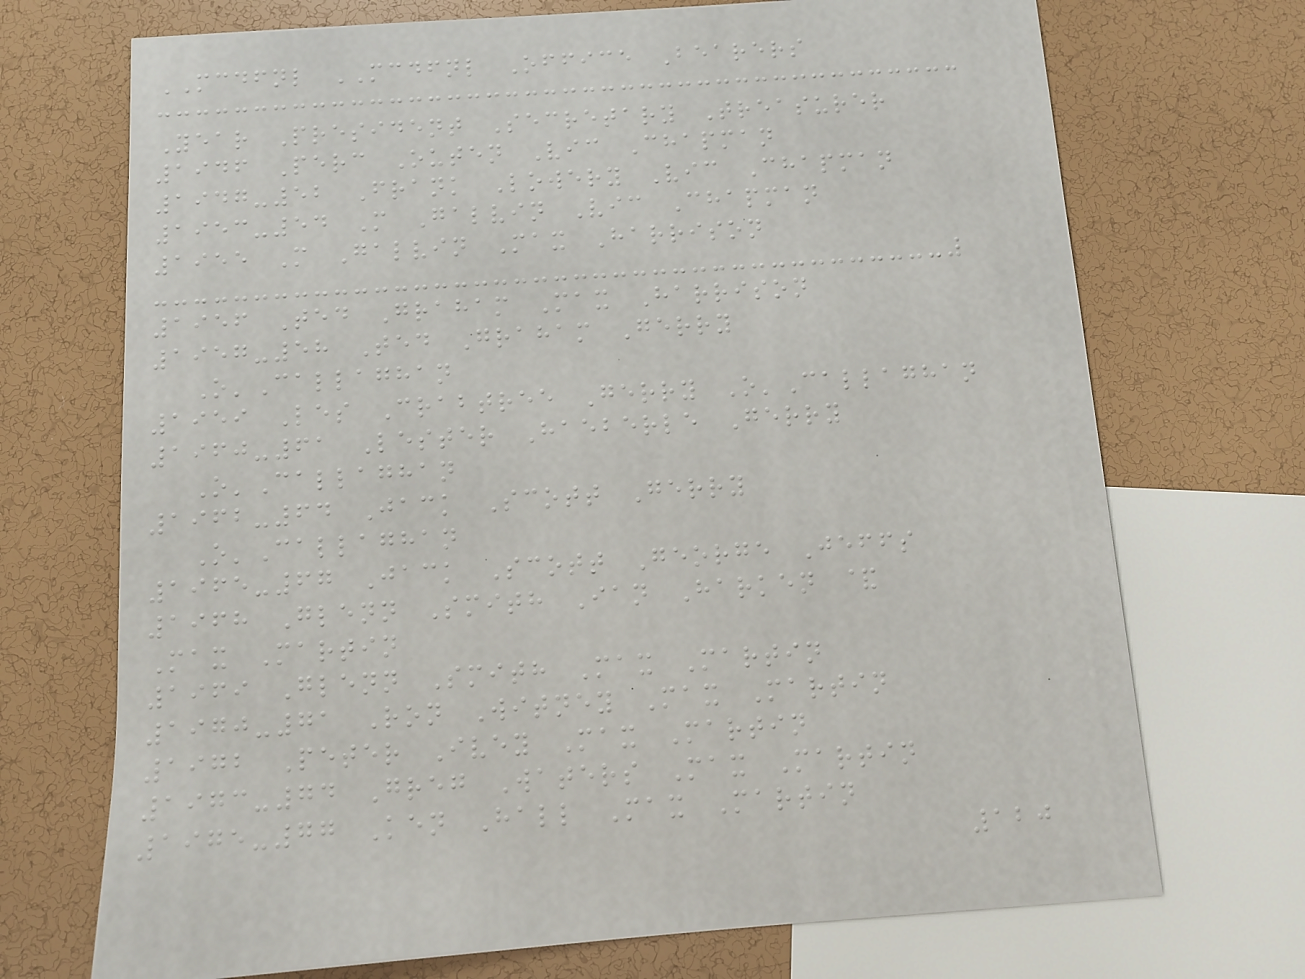MCDFNL MCDFNL Office Bearers
Year President Secretary Treasurer
1946 Perc Outen Vic Chapman
1947-52 Frank Lowery Vic Chapman
1953-54 M Galvin Vic Chapman
1955 M Galvin Max Harrison
1956 Ted Graham Max Harrison
1957-58 Ted Graham Gerry
O'Callaghan
1959 Les Crabtree Gerry O'Callaghan
1960-61 Lester Haeberle Gerry
O'Callaghan
1962-64 Jack Scott Gerry
O'Callaghan
1965-67 Jack Scott George Jeffs
1968 Glenn Smith Ian Harken &
Max Martin
1969 Glenn Smith Max Martin
1970-71 Ron Witney Max Martin
1972 Peter Ivey Max Martin
1973-74 Greg Waters Max Martin
1975-77 Ken Hall Max Martin
120
